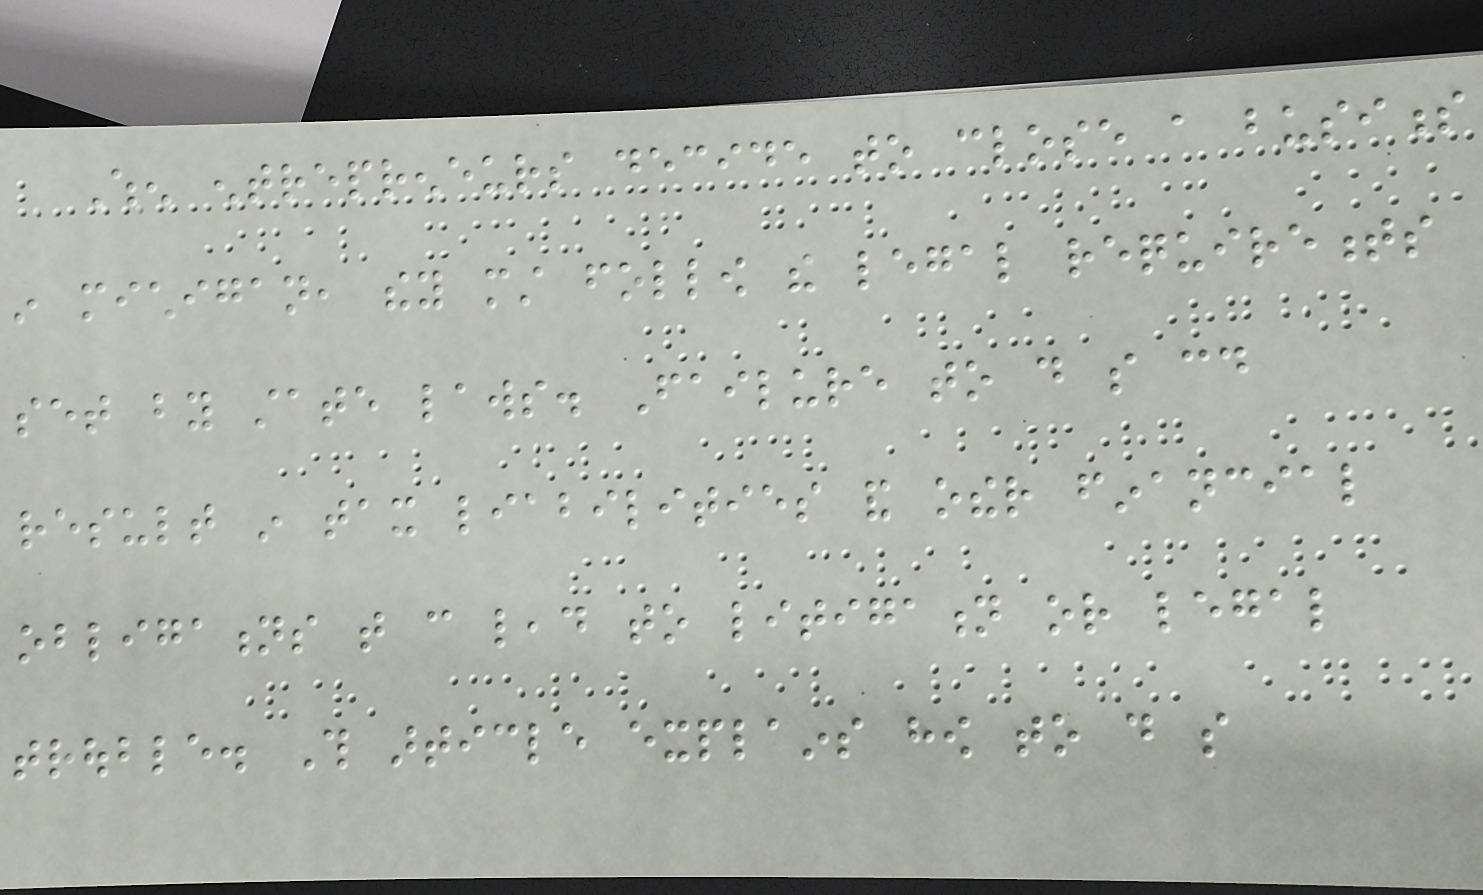When entrepreneurs decide to close a business
in michigan, they must follow the legal requirements
set by state laws. Failure to do so could
result in tax liabilities and other financial
obligations that can lead to litigation or legal
trouble. This article explains how to do so
